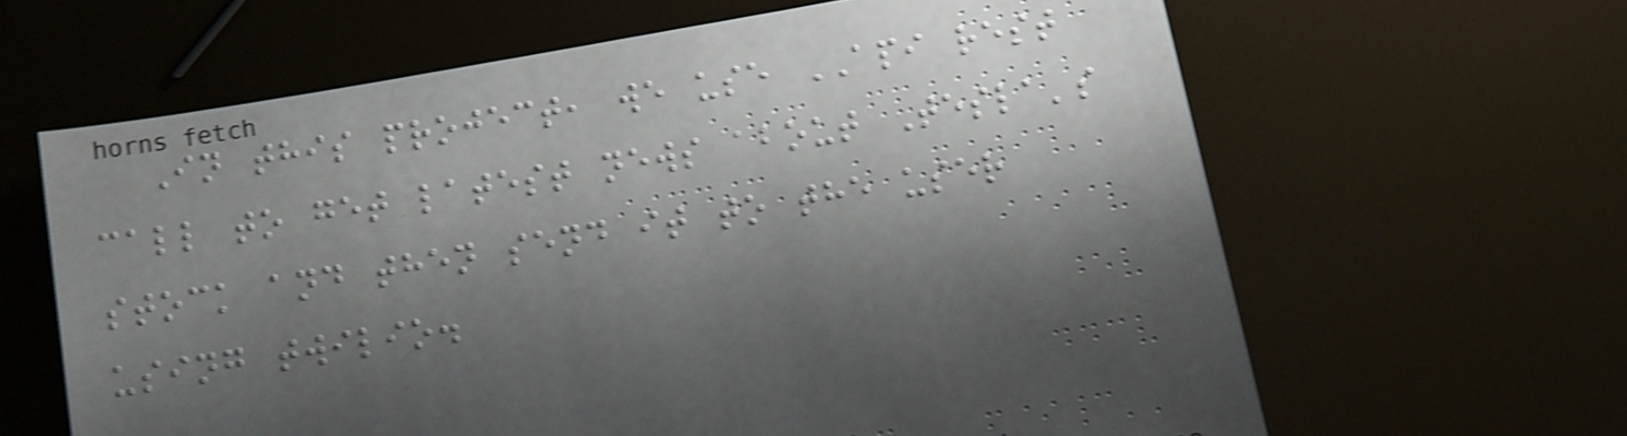In this project, we use API rest
call to get latest news about Tesla's
stock and then send it to the user
using twilio.
